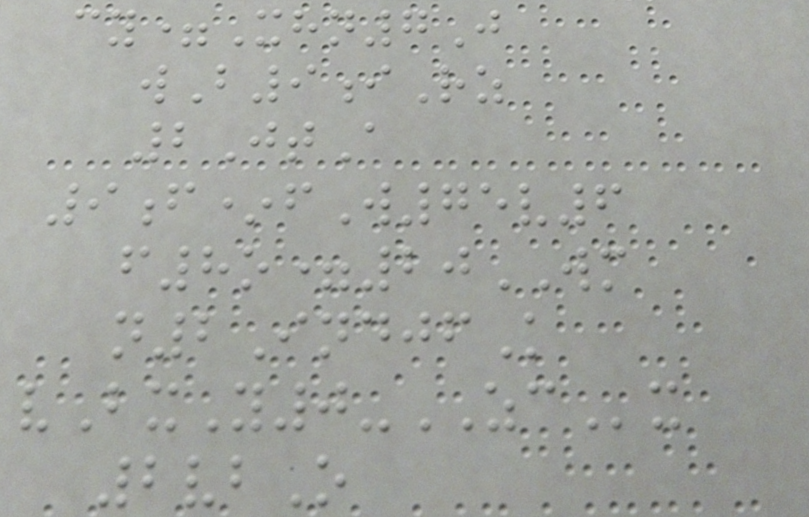cy=Xhn7J
wB9iRz
2JtA
9f*fW75v6
f8o=20WM
n2IndjfK
vBxY0-ZCx
2vbO
